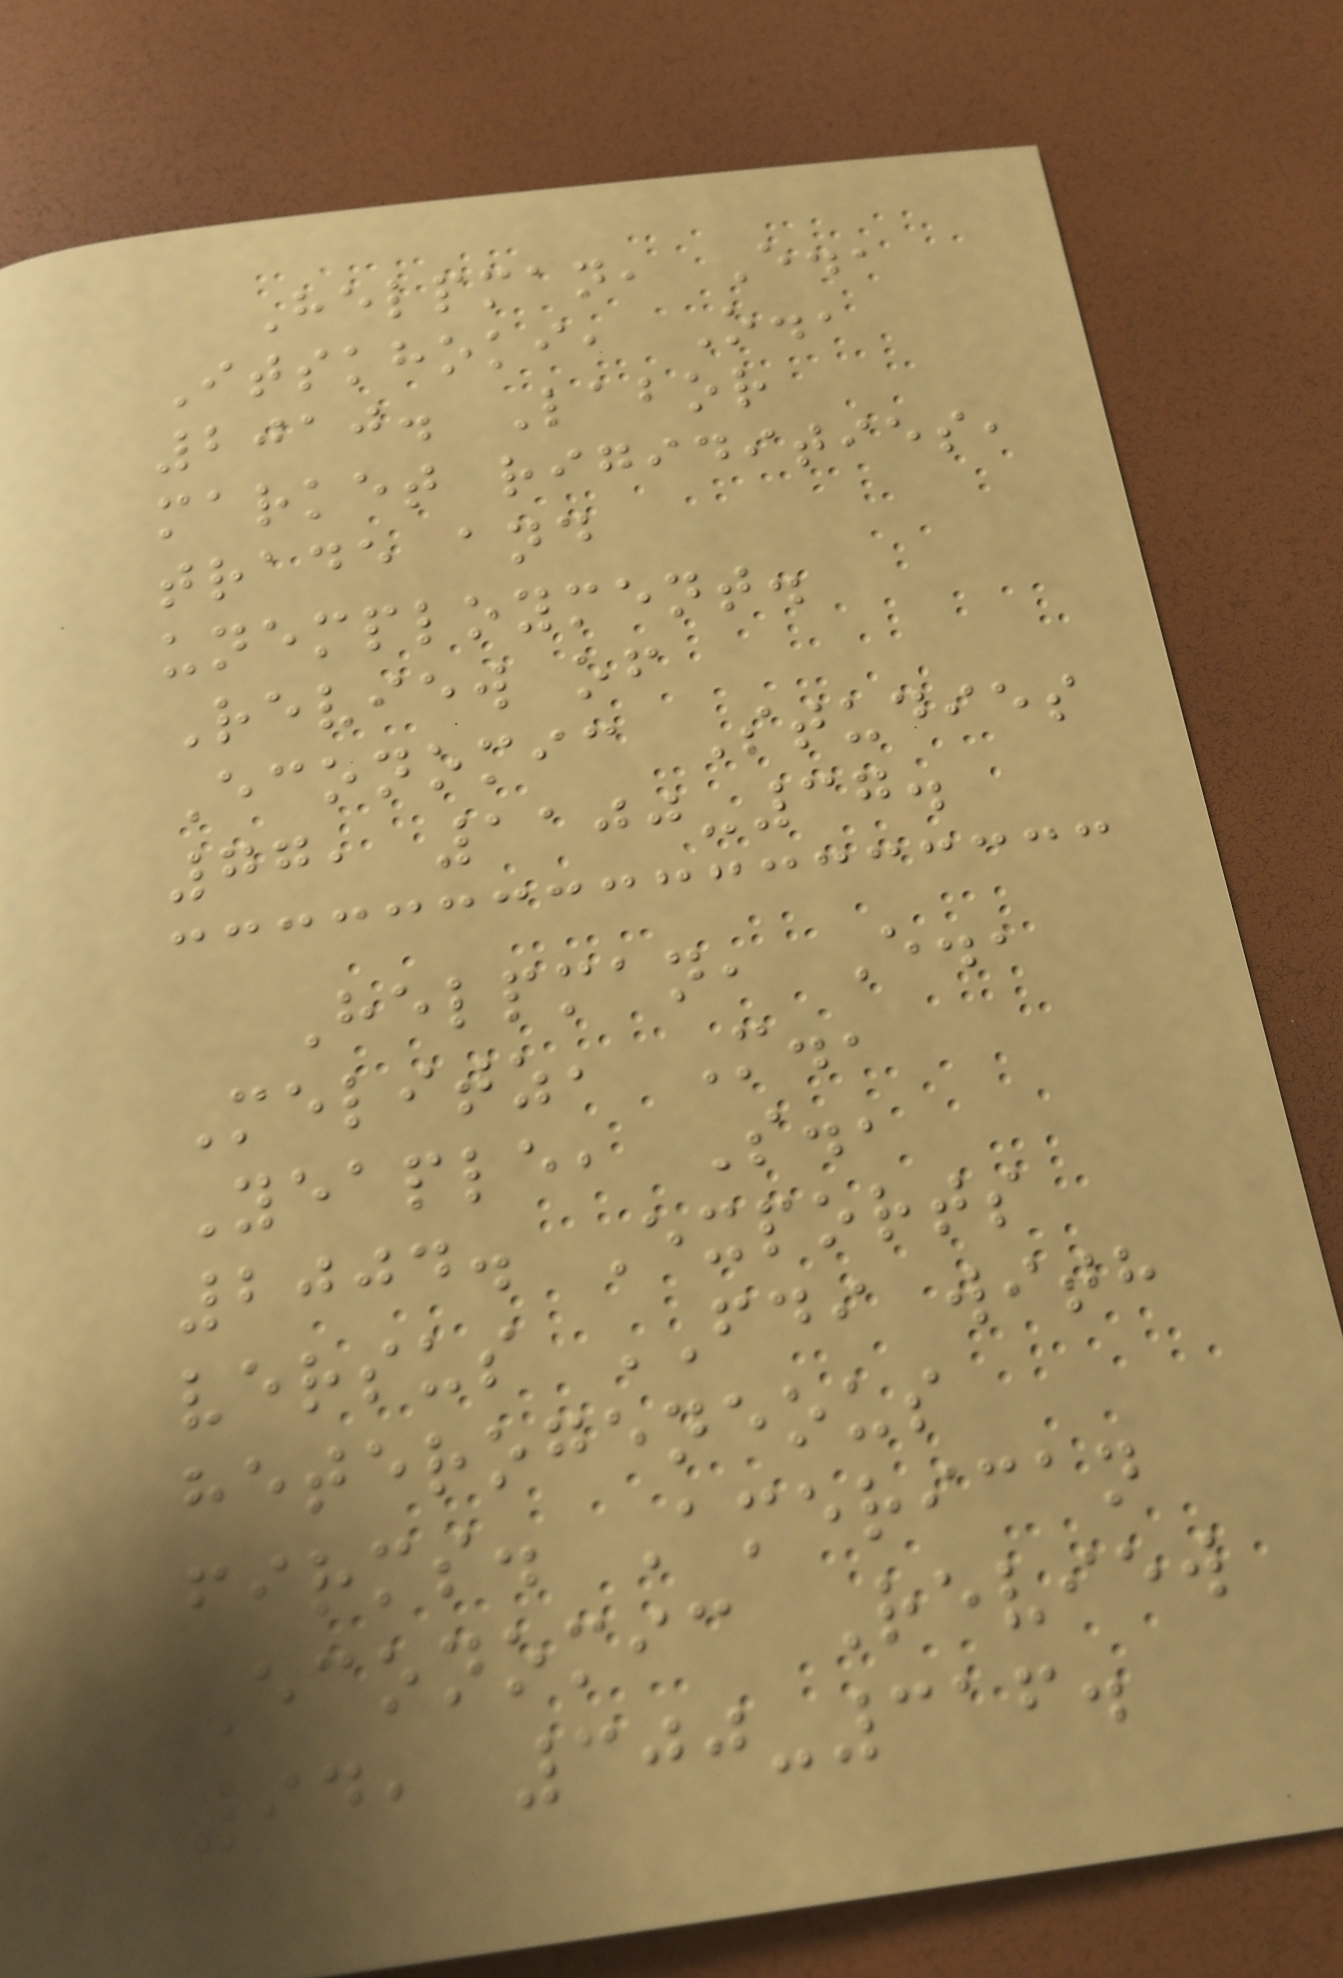Helpman, E.,
Itskhoki, O.,
2010. Labor
market rigidities,
trade and
unemployment.
Review of
Economic Studies
77, 1100-37.
Helpman, E.,
Melitz, M.,
Yeaple, S.,
2004. Exports
versus FDI with
heterogeneous
firms. American
Economic Review
94, 300-316.
